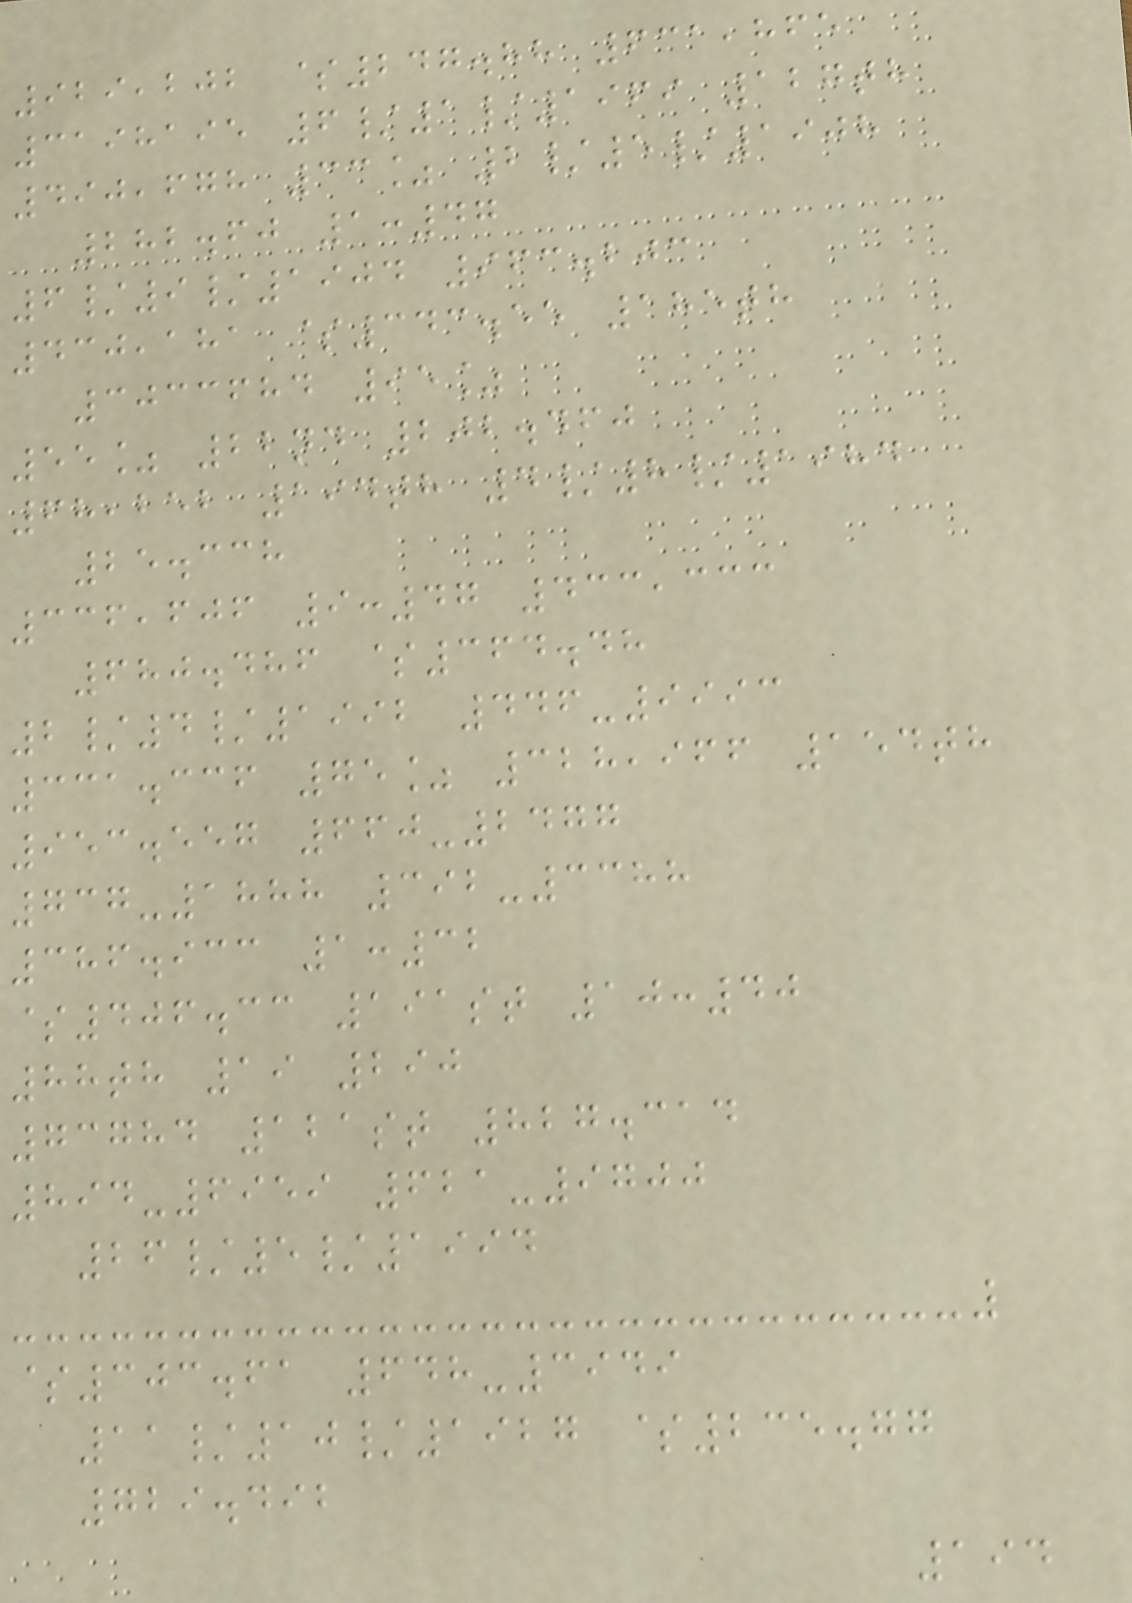929,202 $247.88 631,865
3198195 6/1/1969 127th
490,678 33% 2/5/1908
282.60 1:47
6/9/1904 963.203
430,181 $343.55 185th
3033684 95%
55% 22nd 202.460
68,252 194th 4/8/1984
25.338
336,606 9:47 433,333
680.486 $364.48
2/4/1992 446-9993
331.336 75% 328,966 154th
953.557 660-2477
737-1888 392-3388
386.933 1:32
$406.33 191st 10:40
88th 19 290
73784 121st 827.314
894-6959 621-9700
26/5/1994
$303.61 648-3949
11/10/1927 $235.77
729.492
194
